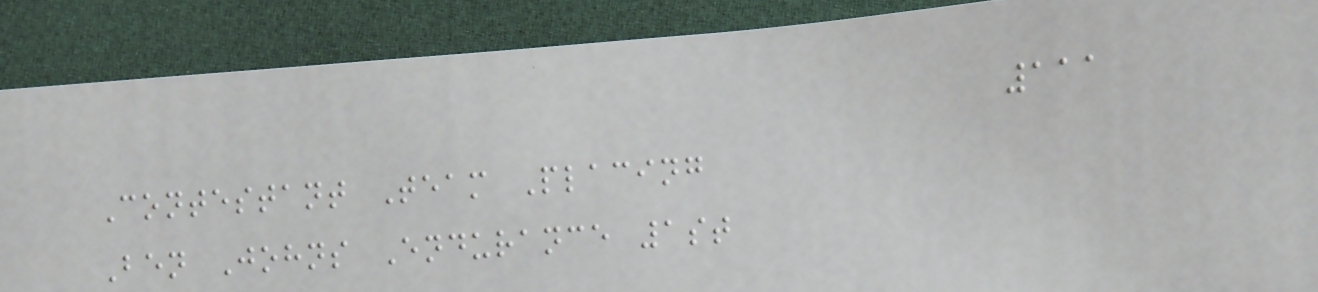111
Contestant Team Placing
Ben Johns Endurance 1st
